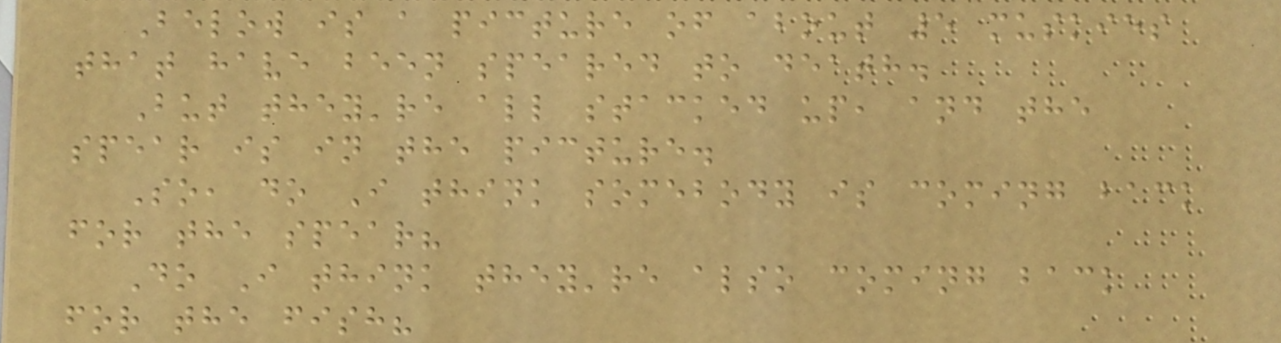Below is a picture of about 5 muskies
that have been speared to death.
But they're all stacked up, and the
spear is in the picture.
So, do I think somebody is coming back
for the spear?
Do I think they're also coming back
for the fish?
